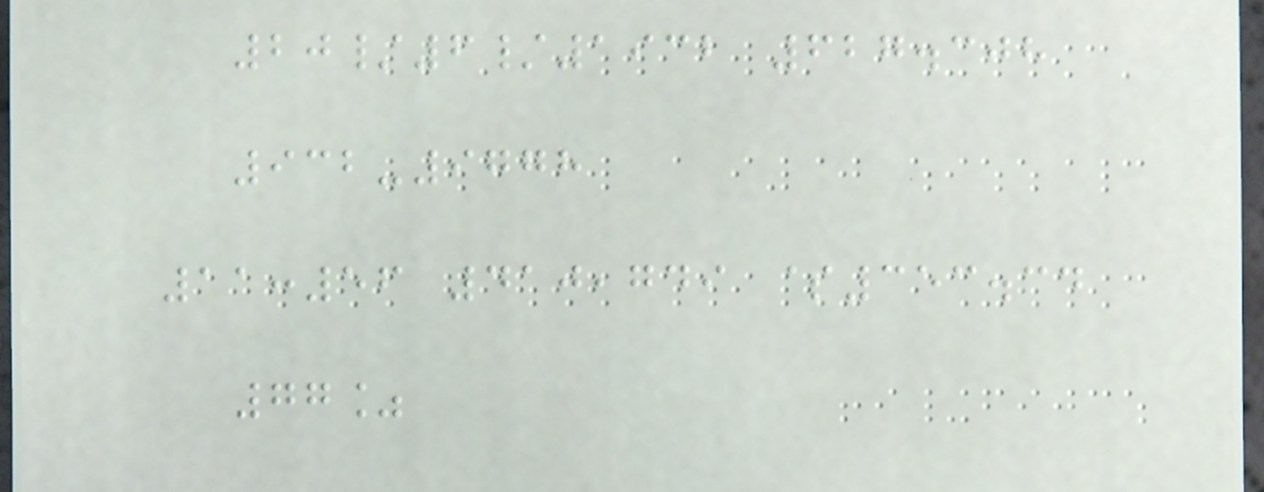20/6/1932 627.308
932-9778
11:56 410,749 $353.34
77%
